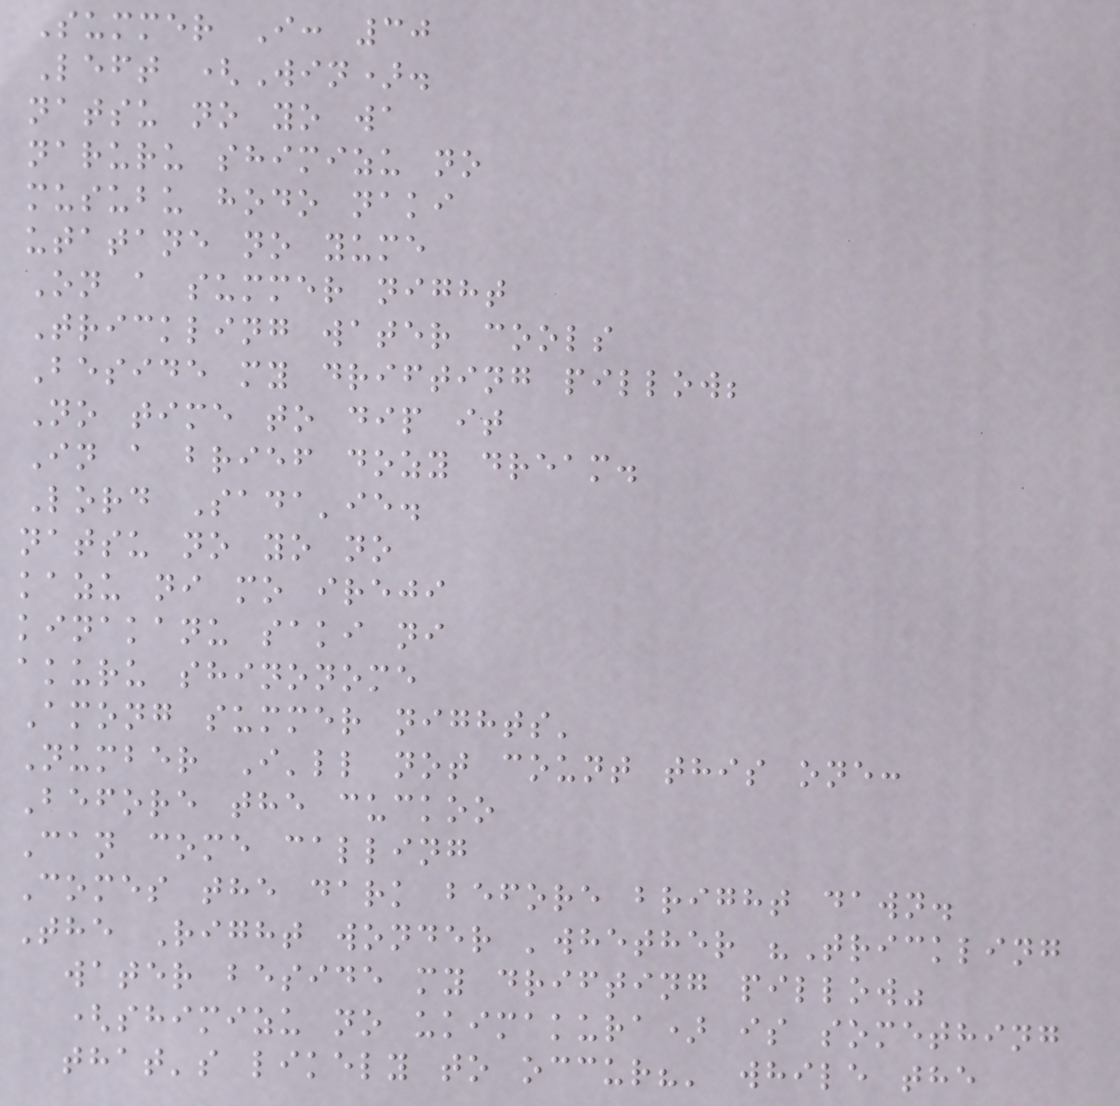Summer I: 30
Left (Win).
natsu no yo wa
naruru shimizu no
musubu hodo naki
utatane no yume
On a summer night
Trickling water cools
Beside my drifting pillow;
No time to dip it
In a brief dozy dream.
Lord Sada'ie.
natsu no yo no
kazu ni mo ireji
kinakanu saki ni
akuru shinonome
Among summer nights'
Number I'll not count this one:
Before the cuckoo
Can come calling
Comes the dark before bright dawn.
The Right wonder 'whether "Trickling
water beside my drifting pillow"
(shimizu no ukimakura) is something
that's likely to occur?' while the
